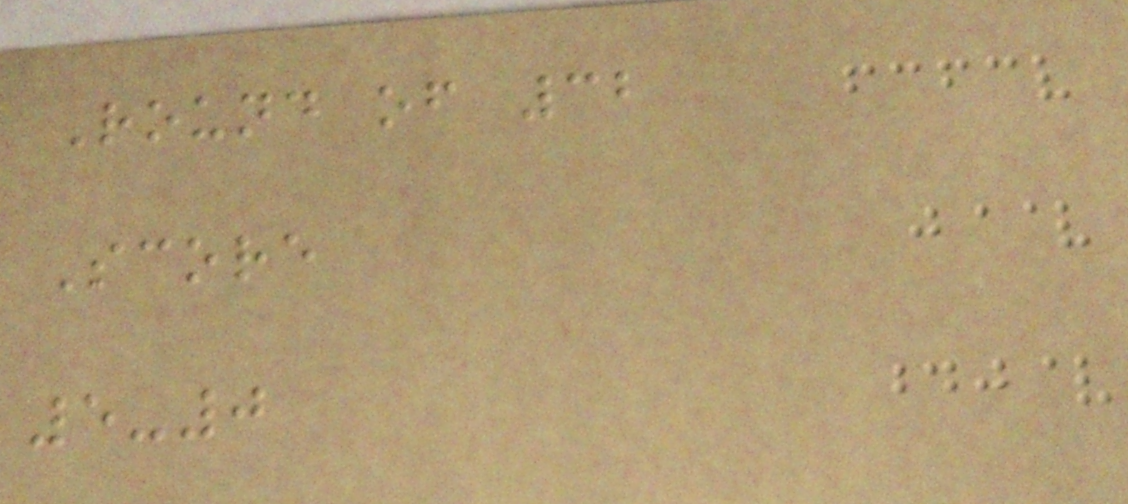Round of 32
Score
5-0
